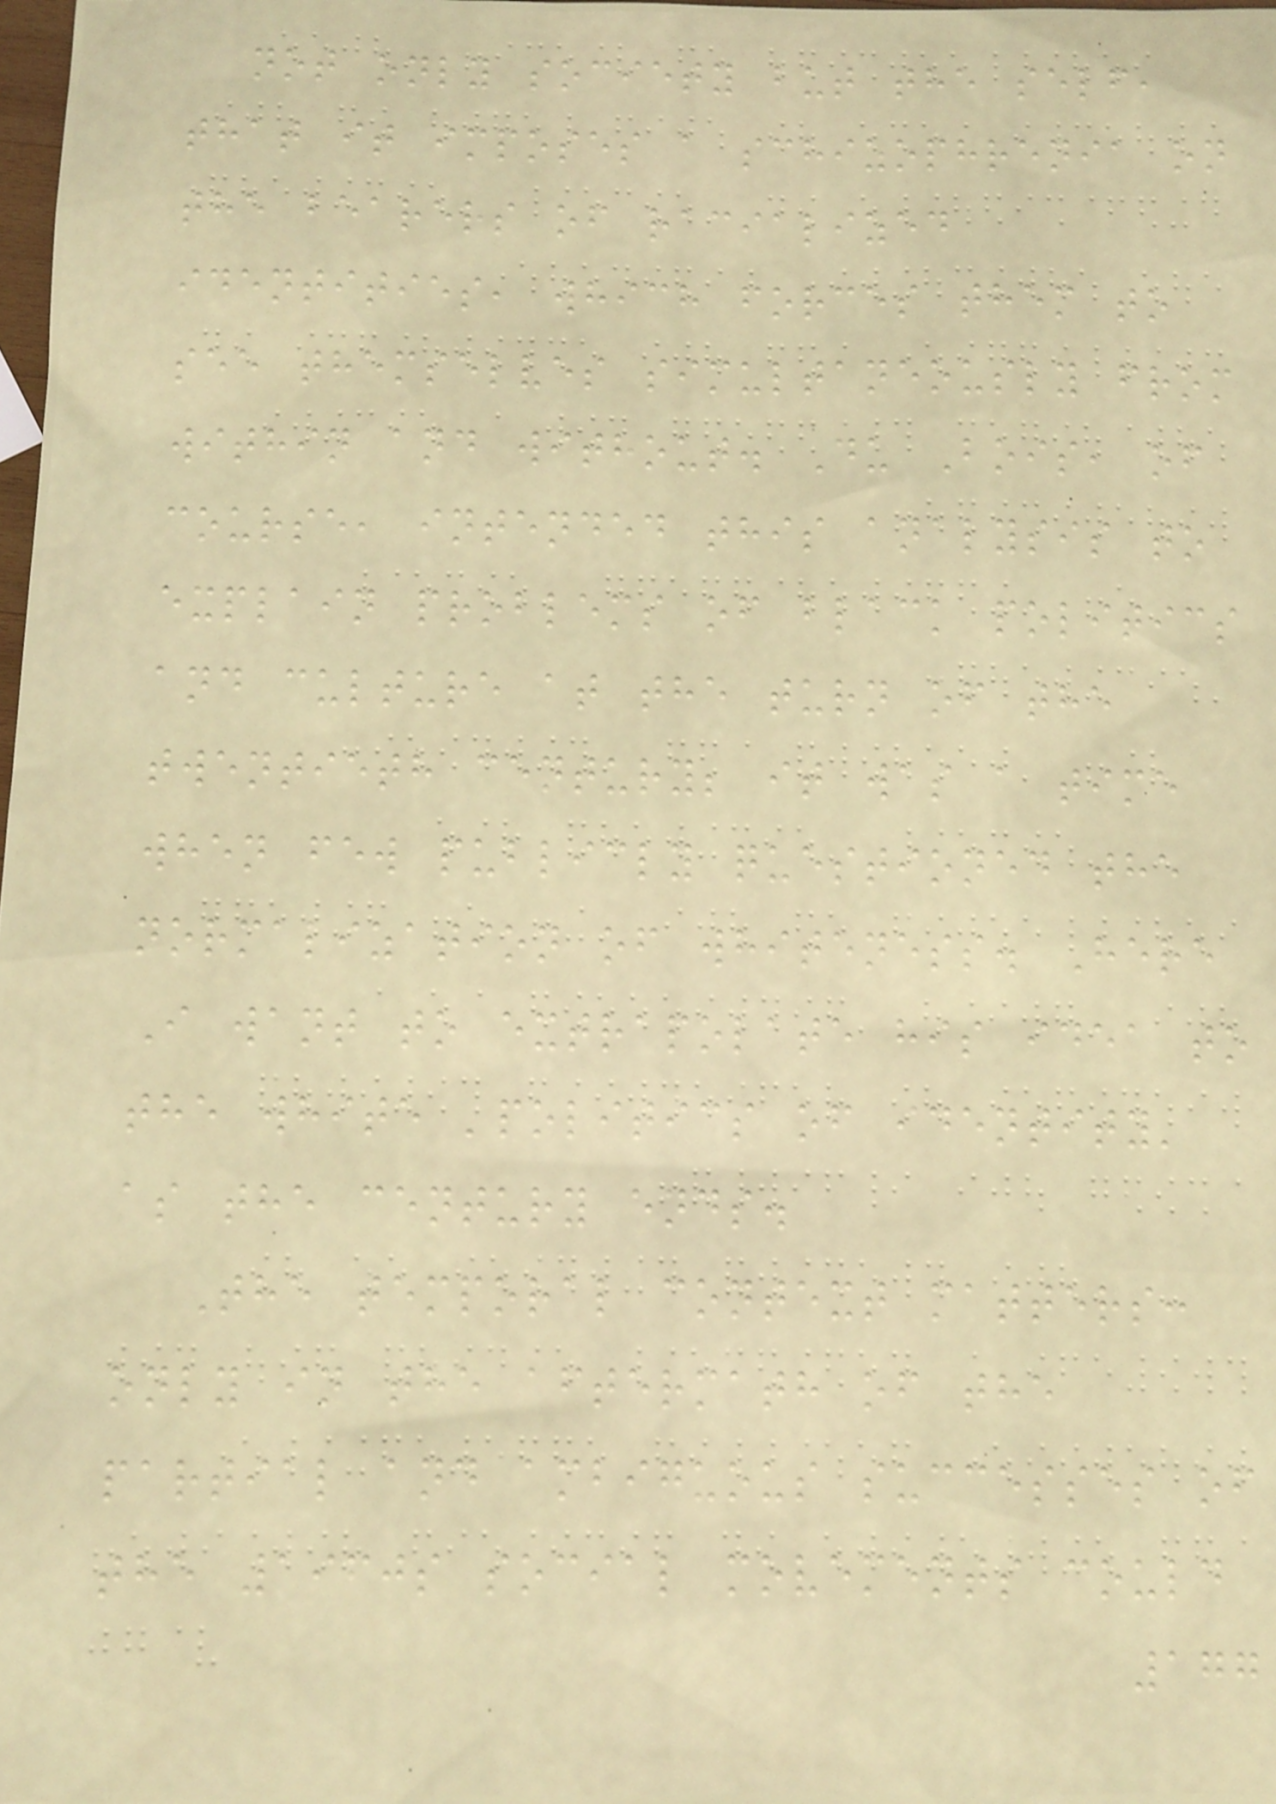not only society but the self,
that it imposes a schizophrenia on
the bearers of racialized
identities, which forces them to
see themselves simultaneously from
within and without. Du Bois, of
course, intended this analysis to
explain problems of black politics
and culture at the turn of the
twentieth century; it was a time
when few publicly questioned the
normalization of whiteness. Here
I want to extrapolate his idea to
the white 'politics of identity'
as the century ends.
The temporal context matters:
only in the aftermath of the
partial and ambiguous successes of
the 1960s social movements could
177
